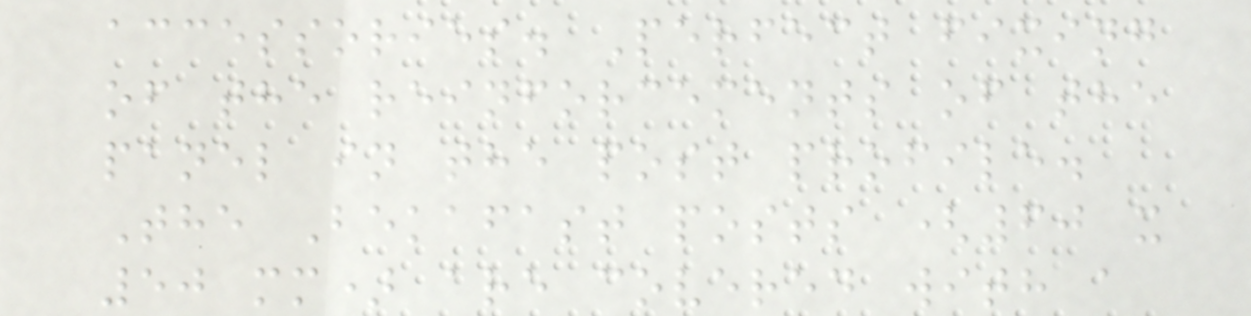accessories. Perfect fixing
of the reinforcements of the
panel in the post profile.
The Bekafast posts (60 x
50 mm) are covered with a
